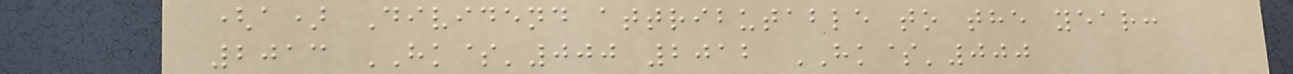(a) Dividend attributable to the year:
2013 HK$'000 2012 HK$'000
